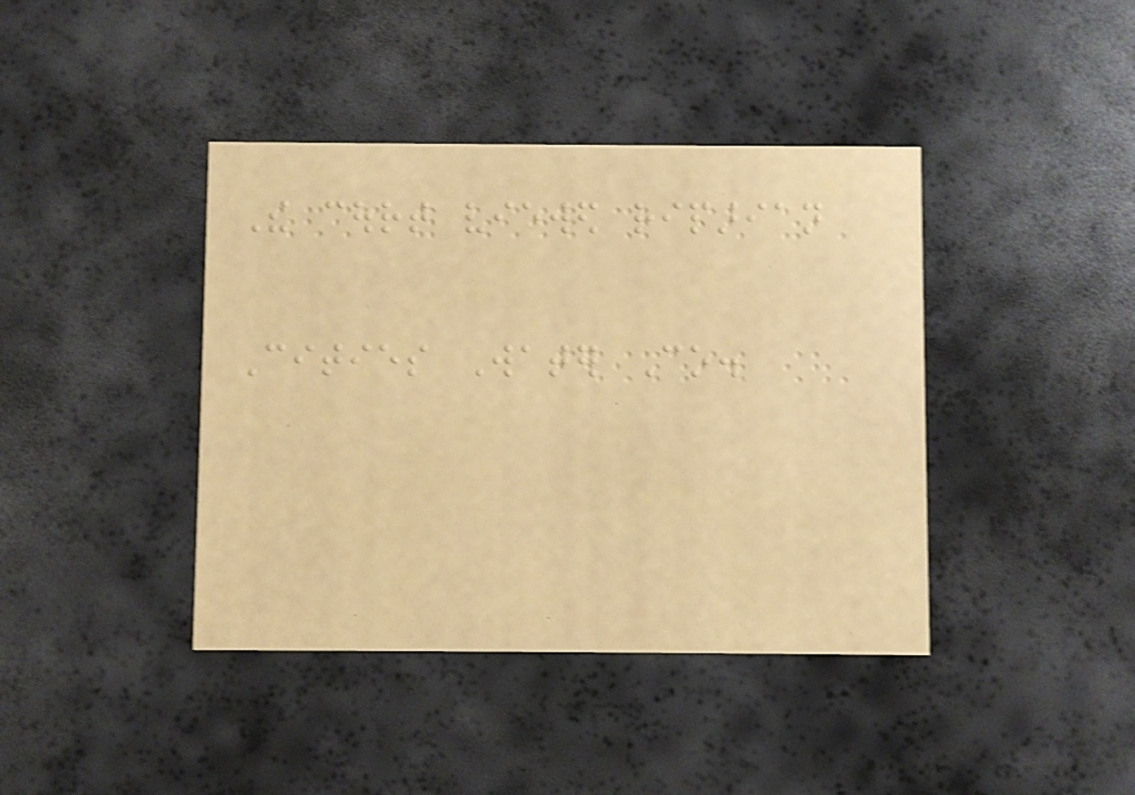The court viewed riparian
Cities Water Co.
